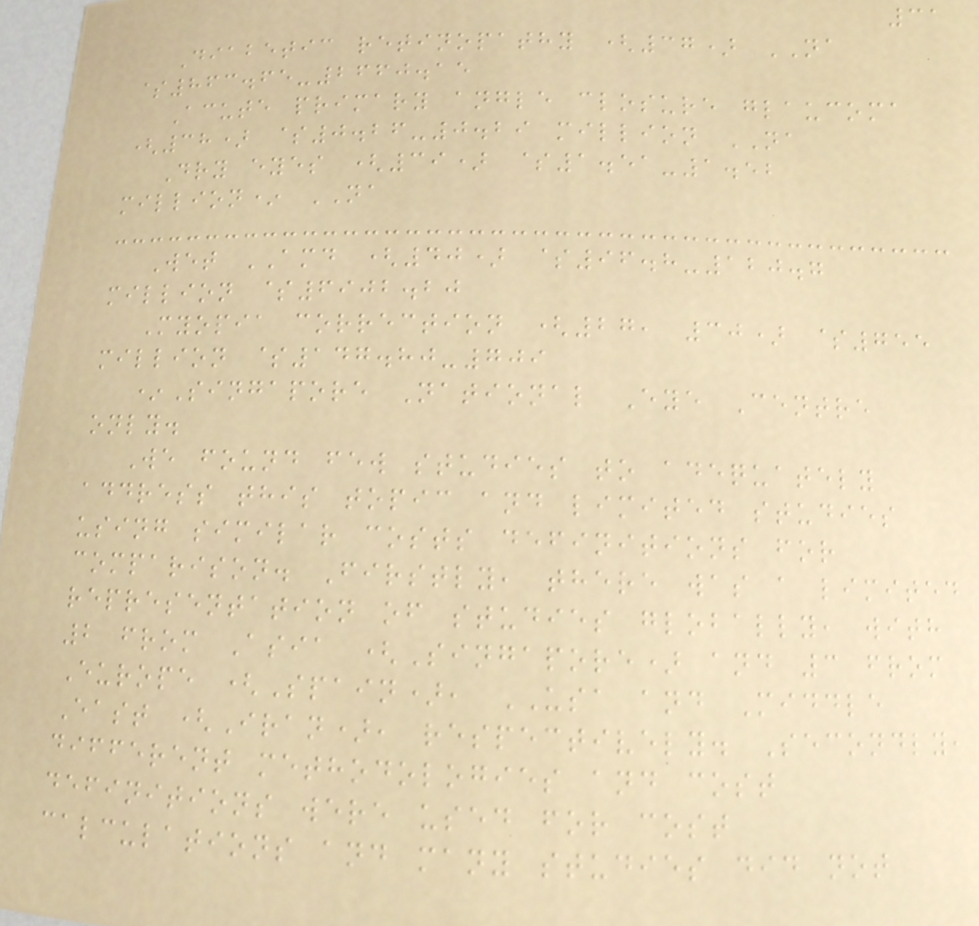31
Diabetic retinopathy (37) NA
$863.65-2660.15
Acute primary angle closure glaucoma
(38) $0.26-0.29 million NA
Dry eyes (39) $1.51-1.52
million* NA
Wet AMD (40) $96.8-120.7
million $6902.20
Myopia correction (27, 30) $755
million $147.80-709
*Singapore National Eye Centre
only.
We found few studies to adequately
address this topic and limited studies
using similar costs definitions for
comparison. Firstly, there was a limited
representation of studies globally, with
2 from Asia (Singapore) and 3 from
Europe (Spain), USA and Middle
East (Iran), respectively. Secondly,
different methodologies and cost
definitions were used for cost
calculations and many studies did not
